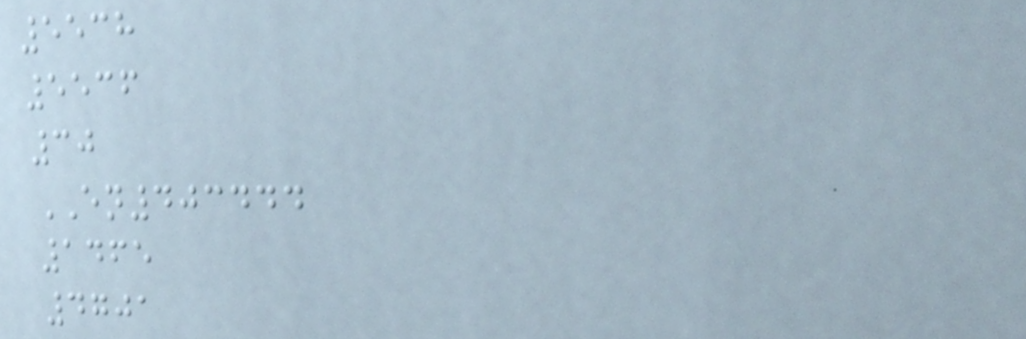5538
5536
30
EN403444
1465
4701
